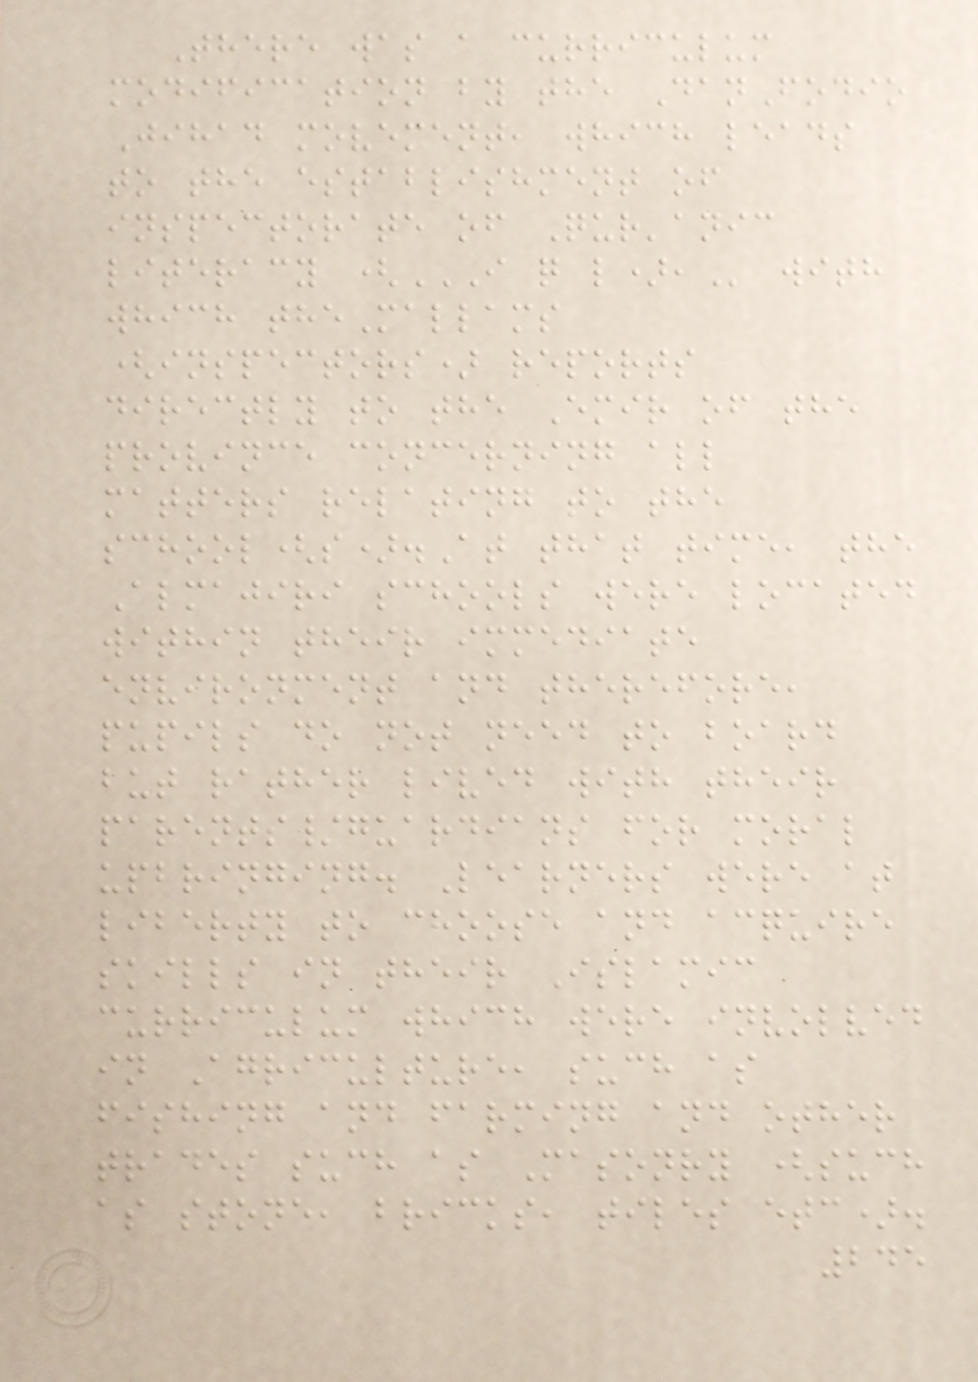There was a curriculum
modification by the DanFodio
Jihad movement, which leads
to the establishment of
inspectorate of Qur'anic
literacy (I Q L), with
which theMallams
(inspectors) reports
directly to the Emir of the
province concerning all
matters relating to the
school(s).At that time, the
Almajiri schools were located
within their immediate
environment and therefore,
pupils do not need to board
but rather lived with their
parents/guardians for moral
upbringing. Learners were at
liberty to choose and acquire
skills in their Islamic
curriculum which were involved
in Agriculture, such as
fishing and farming and other
trades such as Masonry (such
as stone, bricks, tiles etc).
245
